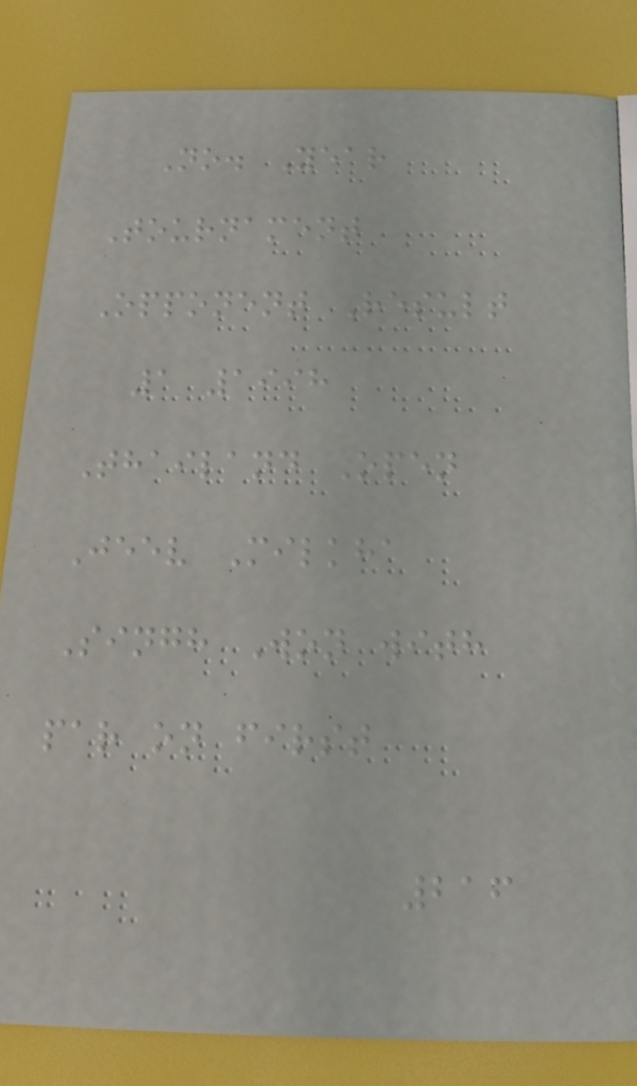No. Year
Tournament
Opponent Result
1 1998
Thailand Open
Jeev Milkha
Singh Won with
par on first
216
